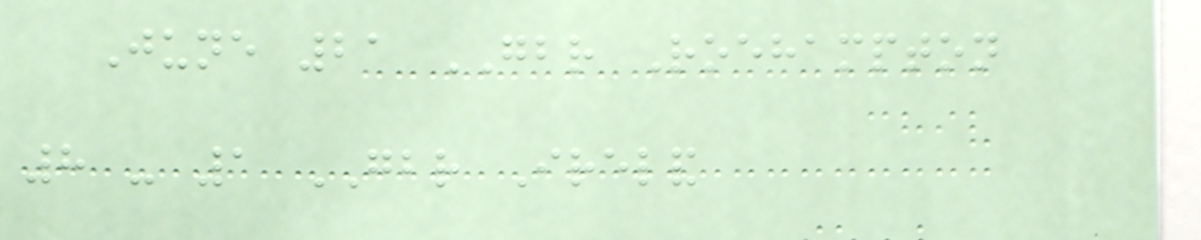June 21 GBR Roehampton
8 - 1 GBR Ireland
